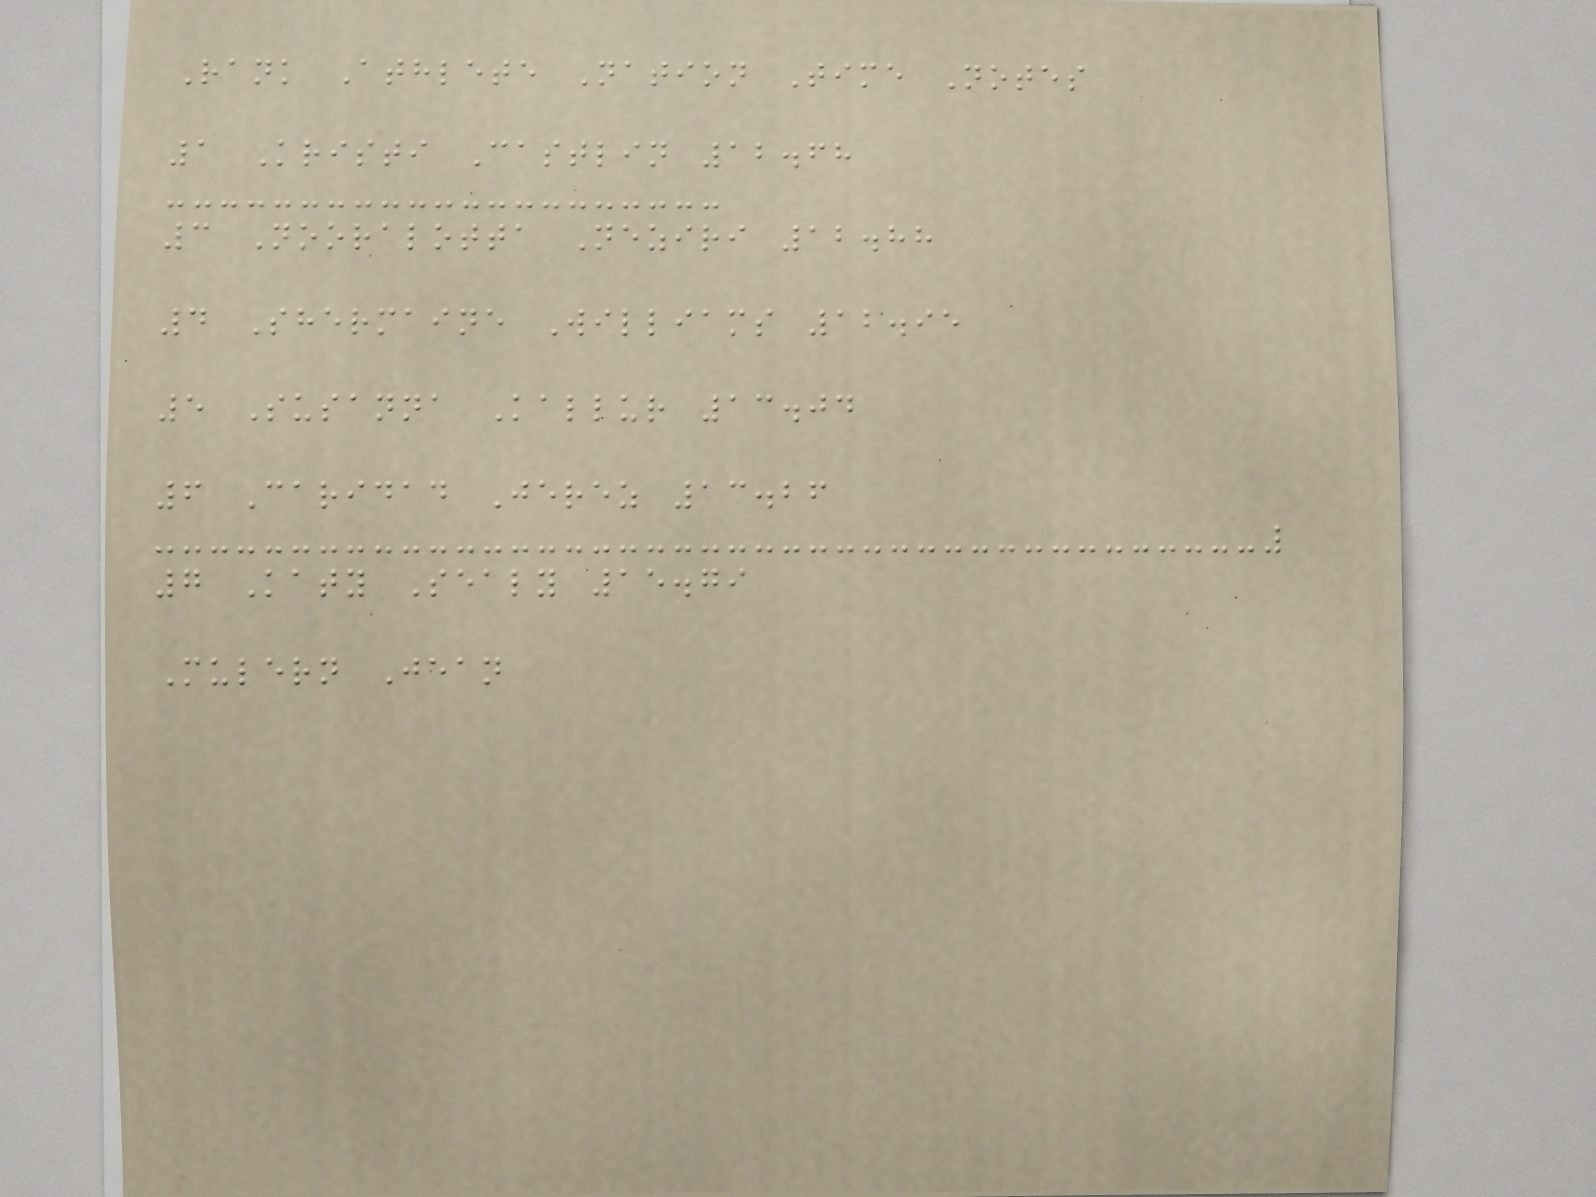Rank Athlete Nation Time Notes
1 Kristi Castlin 12.68
3 Nooralotta Neziri 12.88
4 Shermaine Williams 12.95
5 Susanna Kallur 13.04
6 Caridad Jerez 13.26
7 Katy Sealy 15.79
Mulern Jean
